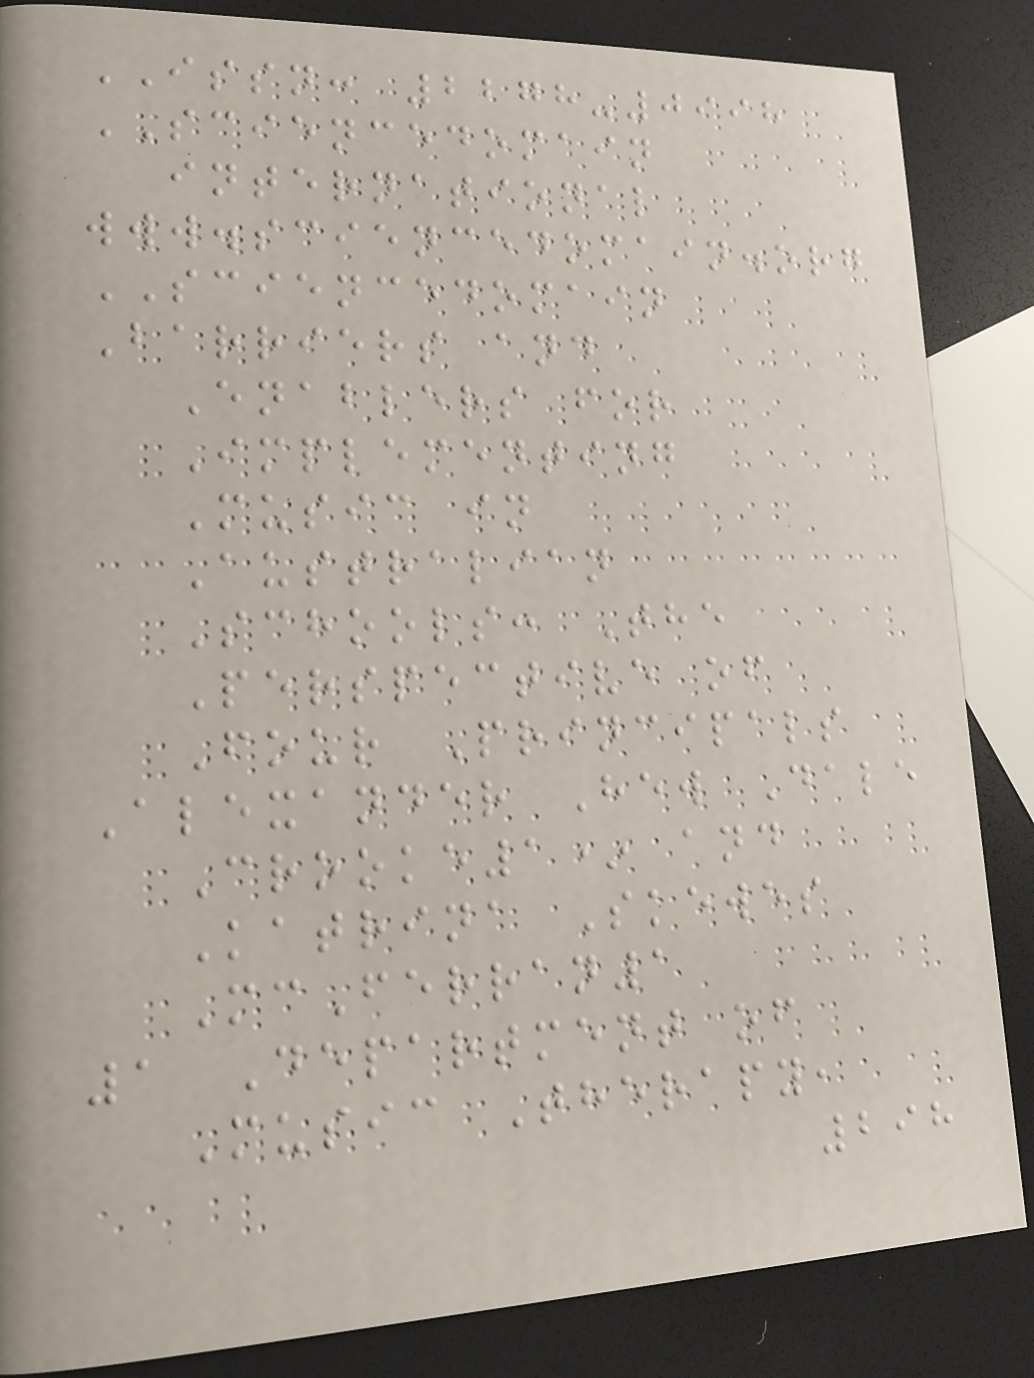ISSN: 2278-0998
SCIENCEDOMAIN
international
www.sciencedomain.org
SCIENCEDOMAIN
Barriers and
Enablers for
Implementing
Music in
Australian
Schools: The
Perspective of
Four Principals
Alexander Hew Dale
Crooke1* and
Katrina Skewes
McFerran1
1 Department of
Music Therapy,
298
